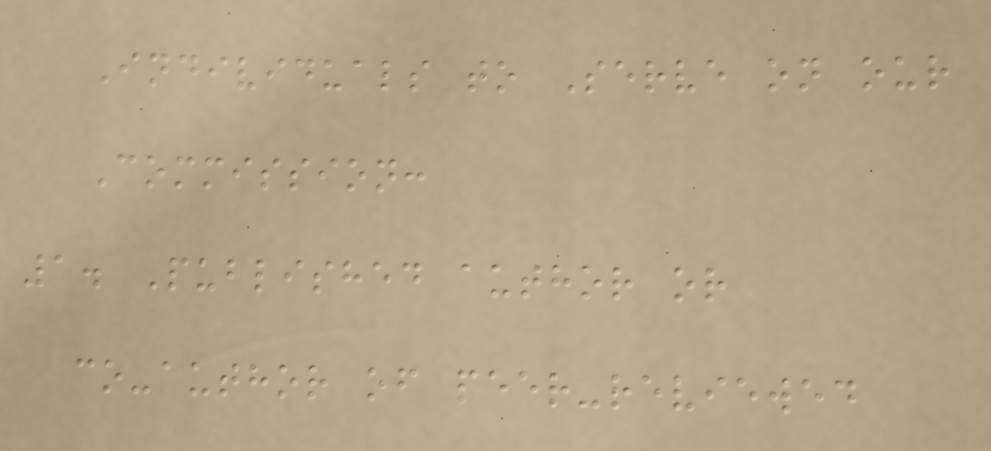Individuals to Serve on our
Commission:
1. Published author or
co-author of peer-reviewed
